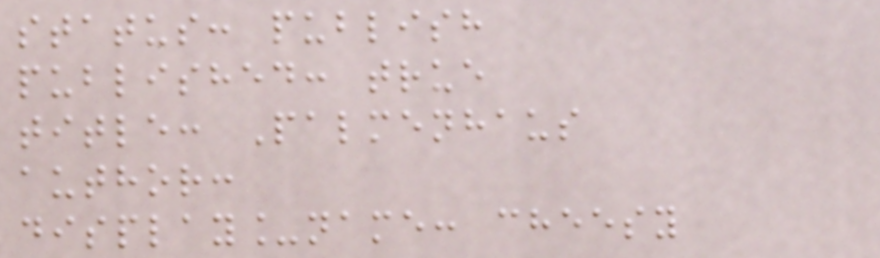status: publish
published: true
title: Palmenhaus
author:
display_name: cheesy
